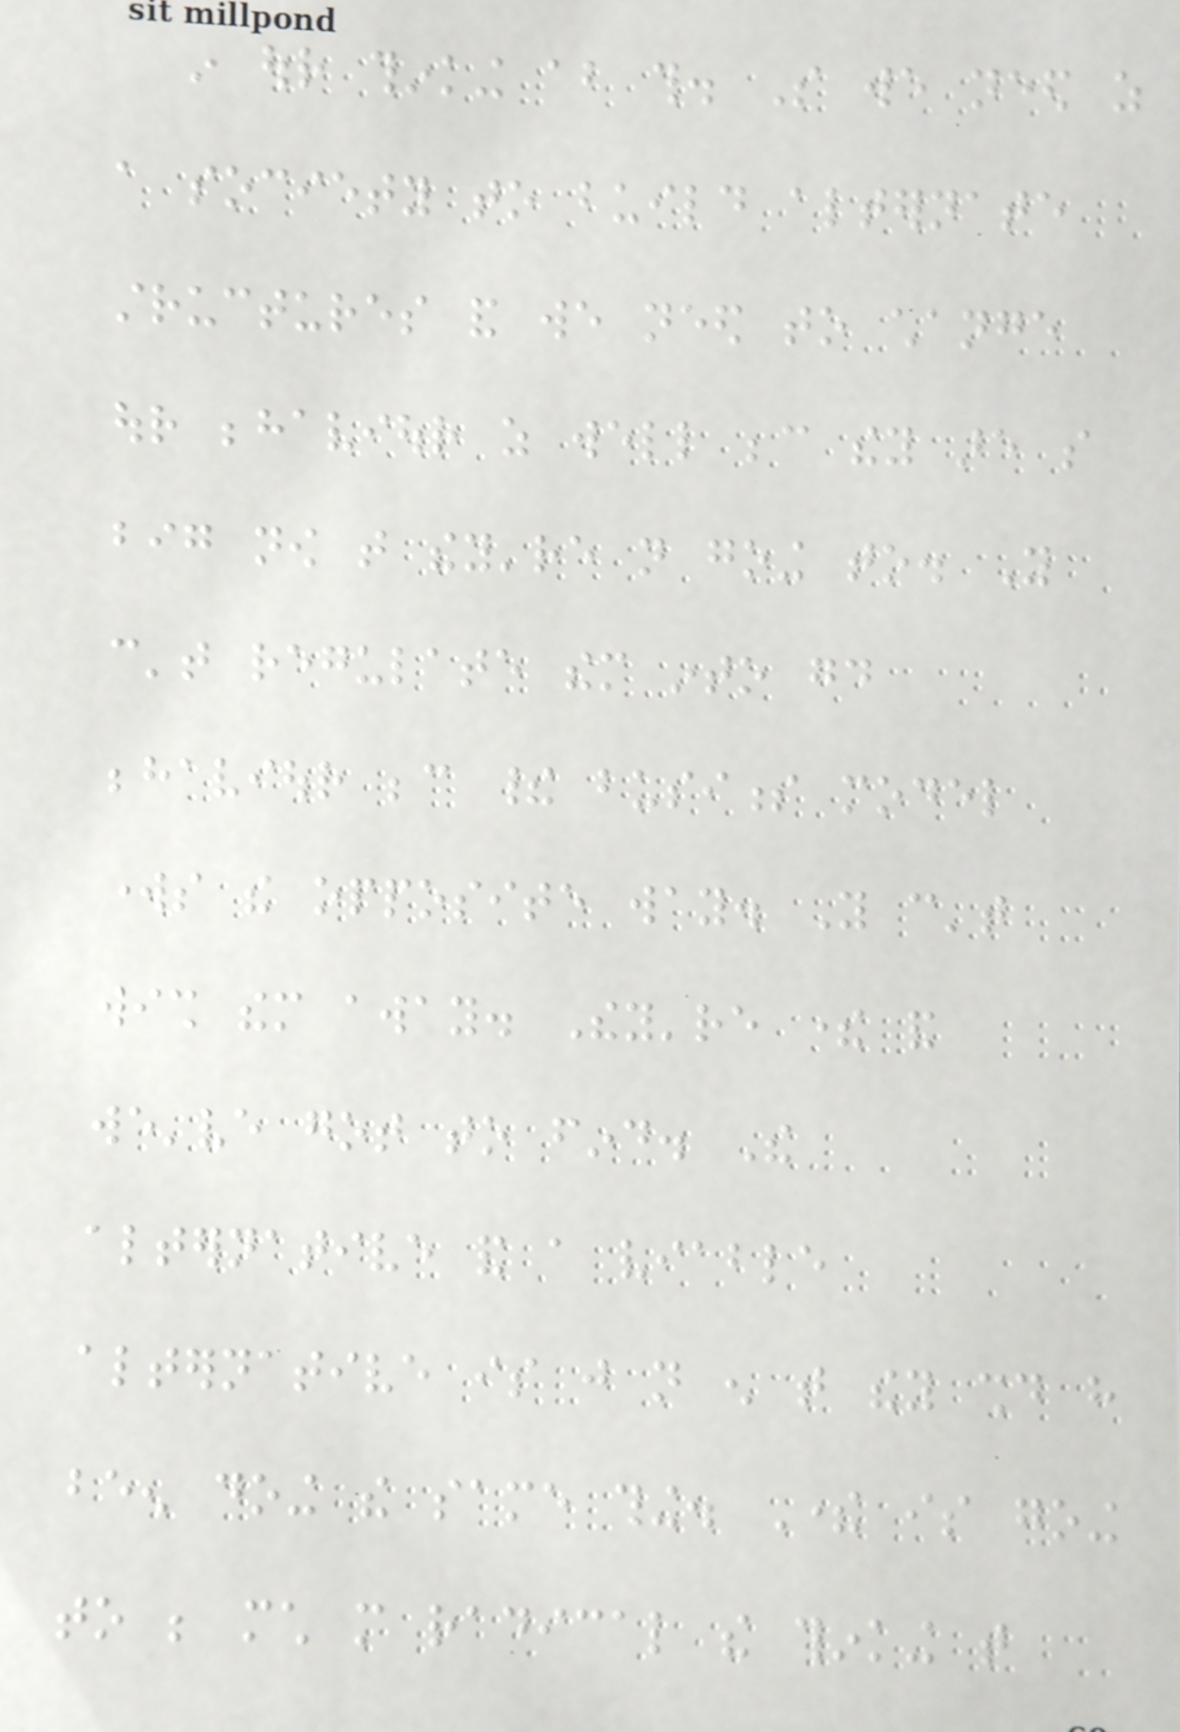in our thinking about this. So we need as
a society to build alternate
structures and we need to change
our behaviour as well because they are so
big now that they're not going to. You
can't regulate them into good
behaviour because their business model
works the opposite way. You can't
wish them away. They're there and
we've got to find. The
alternative and a viable
alternative is just not enough that they should have
been doing the same thing. There is going
to be much more radical the thinking that
